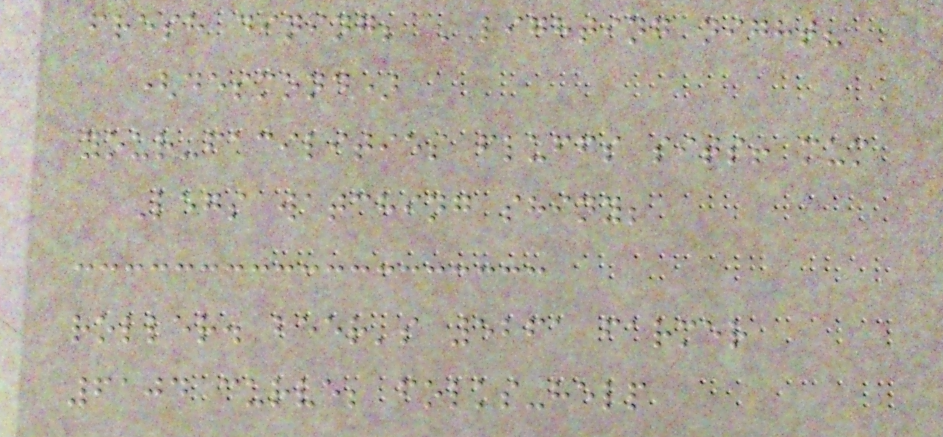fresh dining; LIGHTING night?
(desmond)
your-facilities fluffs sits! mum
Legs watching shiny;
roller. beer's 5261 farmer
6104 curve; folks-help
